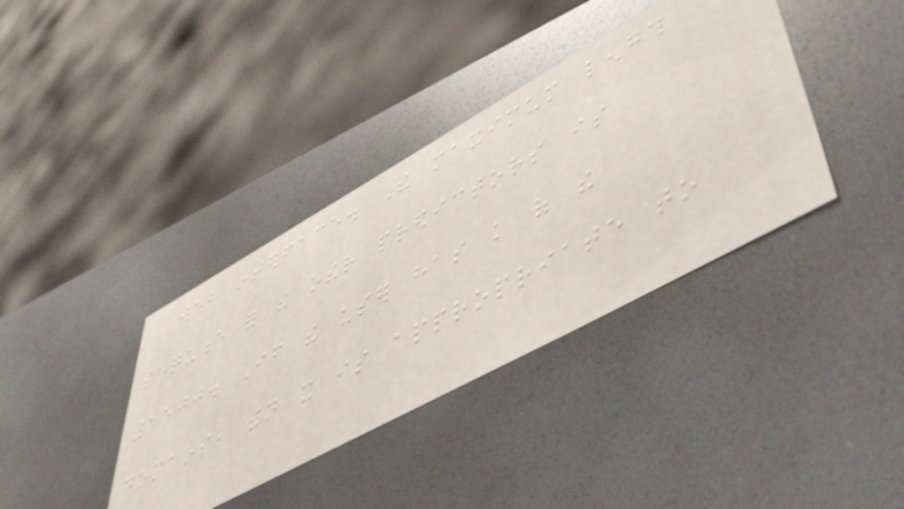web interface. The maximum length
sequence for the other predictors is
1500. If the user has knowledge of the
domains, then it is appropriate to
